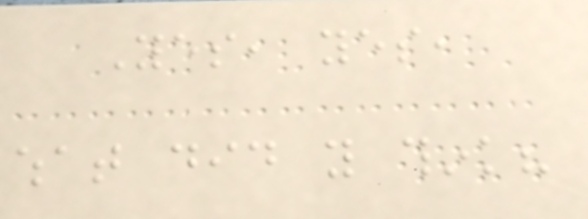Yes, yes,
what did you think?
